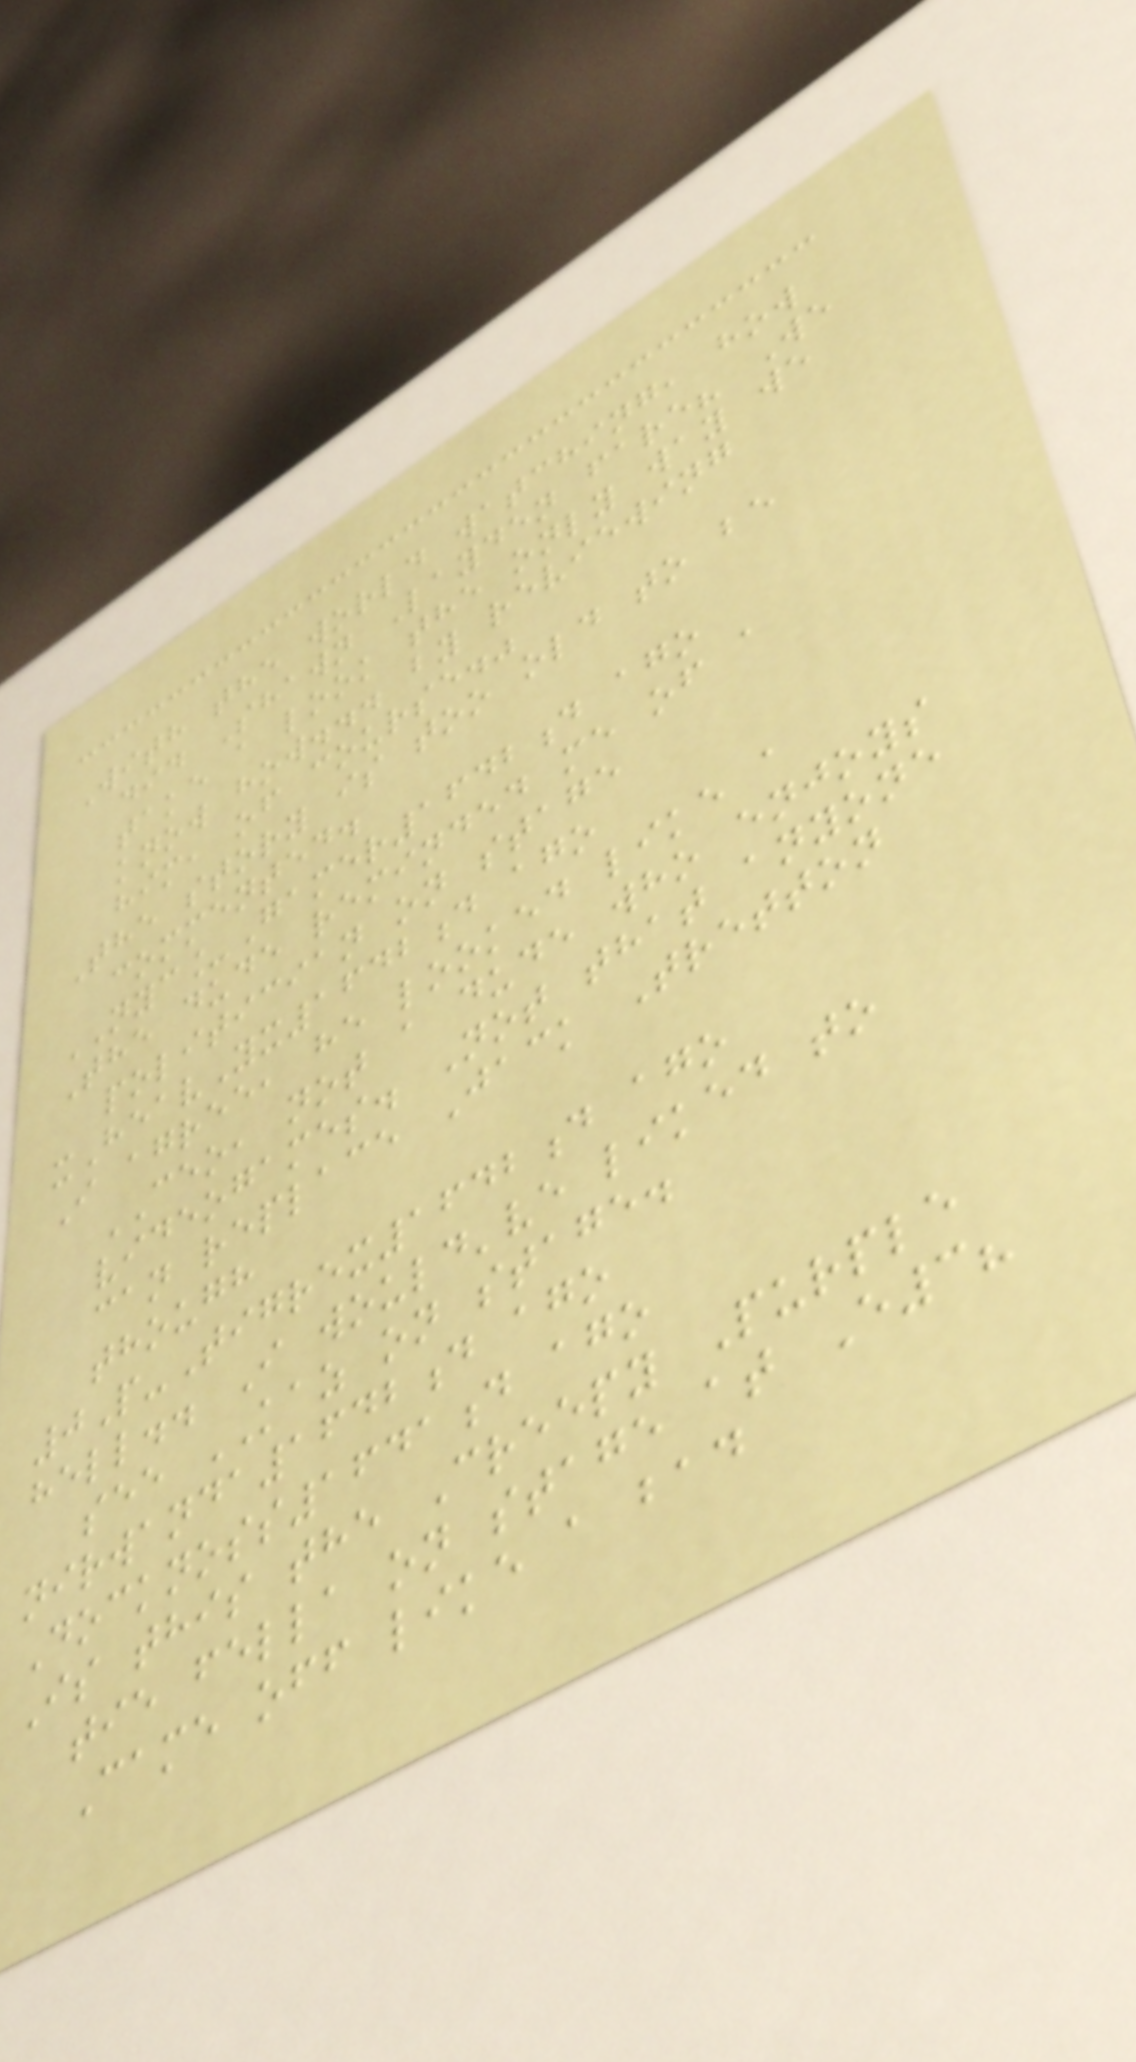With the world watching, how
did Shawn Layden fare? We
take a look the only way we
know how... by reviewing
him, of course."
The story is too old to be
commented.
NYC_Gamer1642d ago
The dude reminded me of a
politician on stage
xHeavYx1642d ago
I agree, he looked like a
CEO, not a dude who enjoys
videogames. Not that anyone
can replace Jack Tretton
though
0P-Tigrex1642d ago
hell.. I would've liked to
see KAZ on stage.
nirwanda1642d ago
Docknoss1641d ago
Is this the Creepy Purple
tie fella on stage at E3?
Came off like a bad
